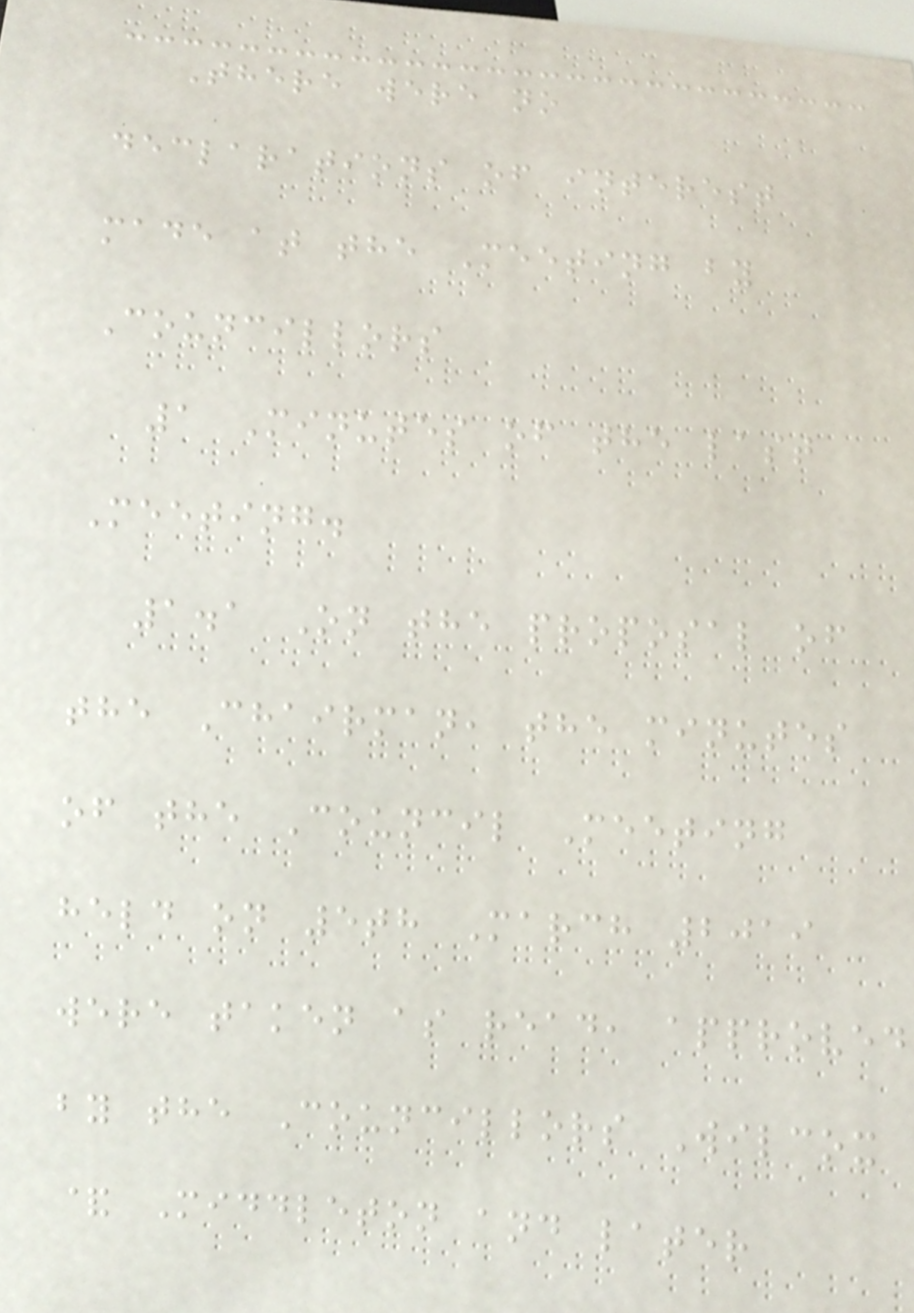There were no
declarations of interest
made at the Meeting by
Councillors
1 Minutes of the last
Meeting.
1.1 On the proposal of
the Chairman, the minutes
of the Council Meeting
held on 5th March 2019
were taken as read, approved
by the Councillors Wilcox
& Middleton and later
